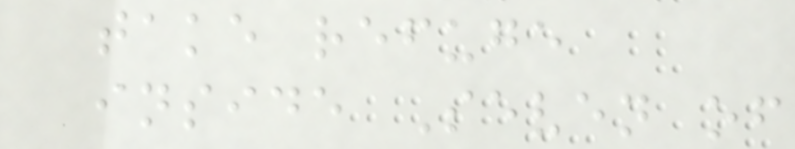take refuge
inside Seven of
